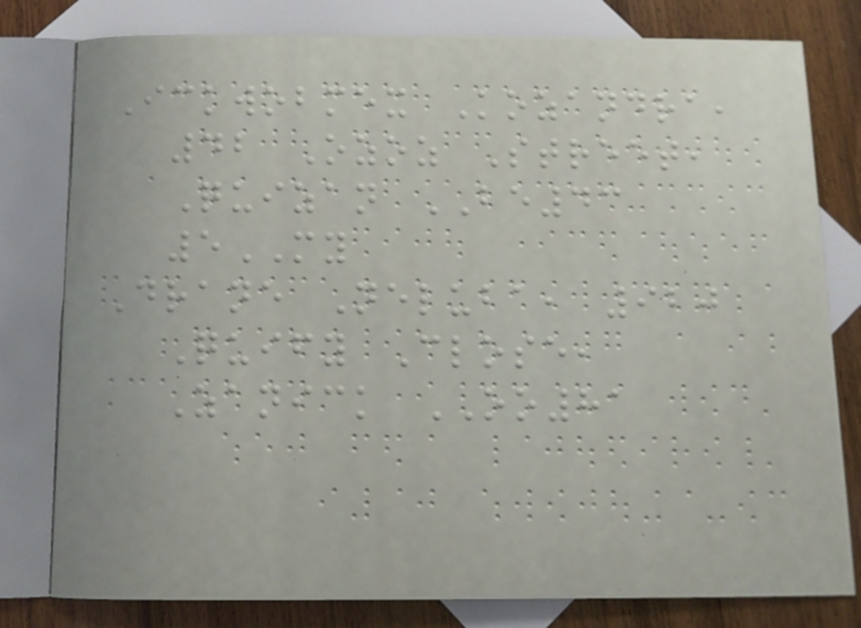Ickwobmex Kozandra,
42 Ozoz Street,
Quizan BE43
5MY
Drane Neluba, 920
Quify Close,
Zanick OO81
